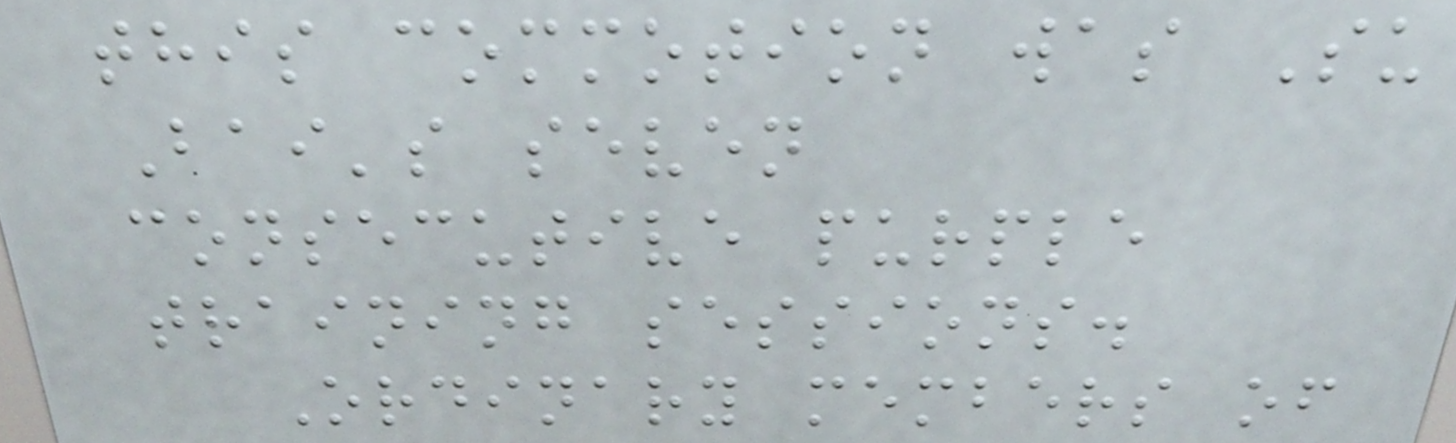this commotion was Su
Bai's seven
consecutive purple
training sessions.
Ordinary members of
